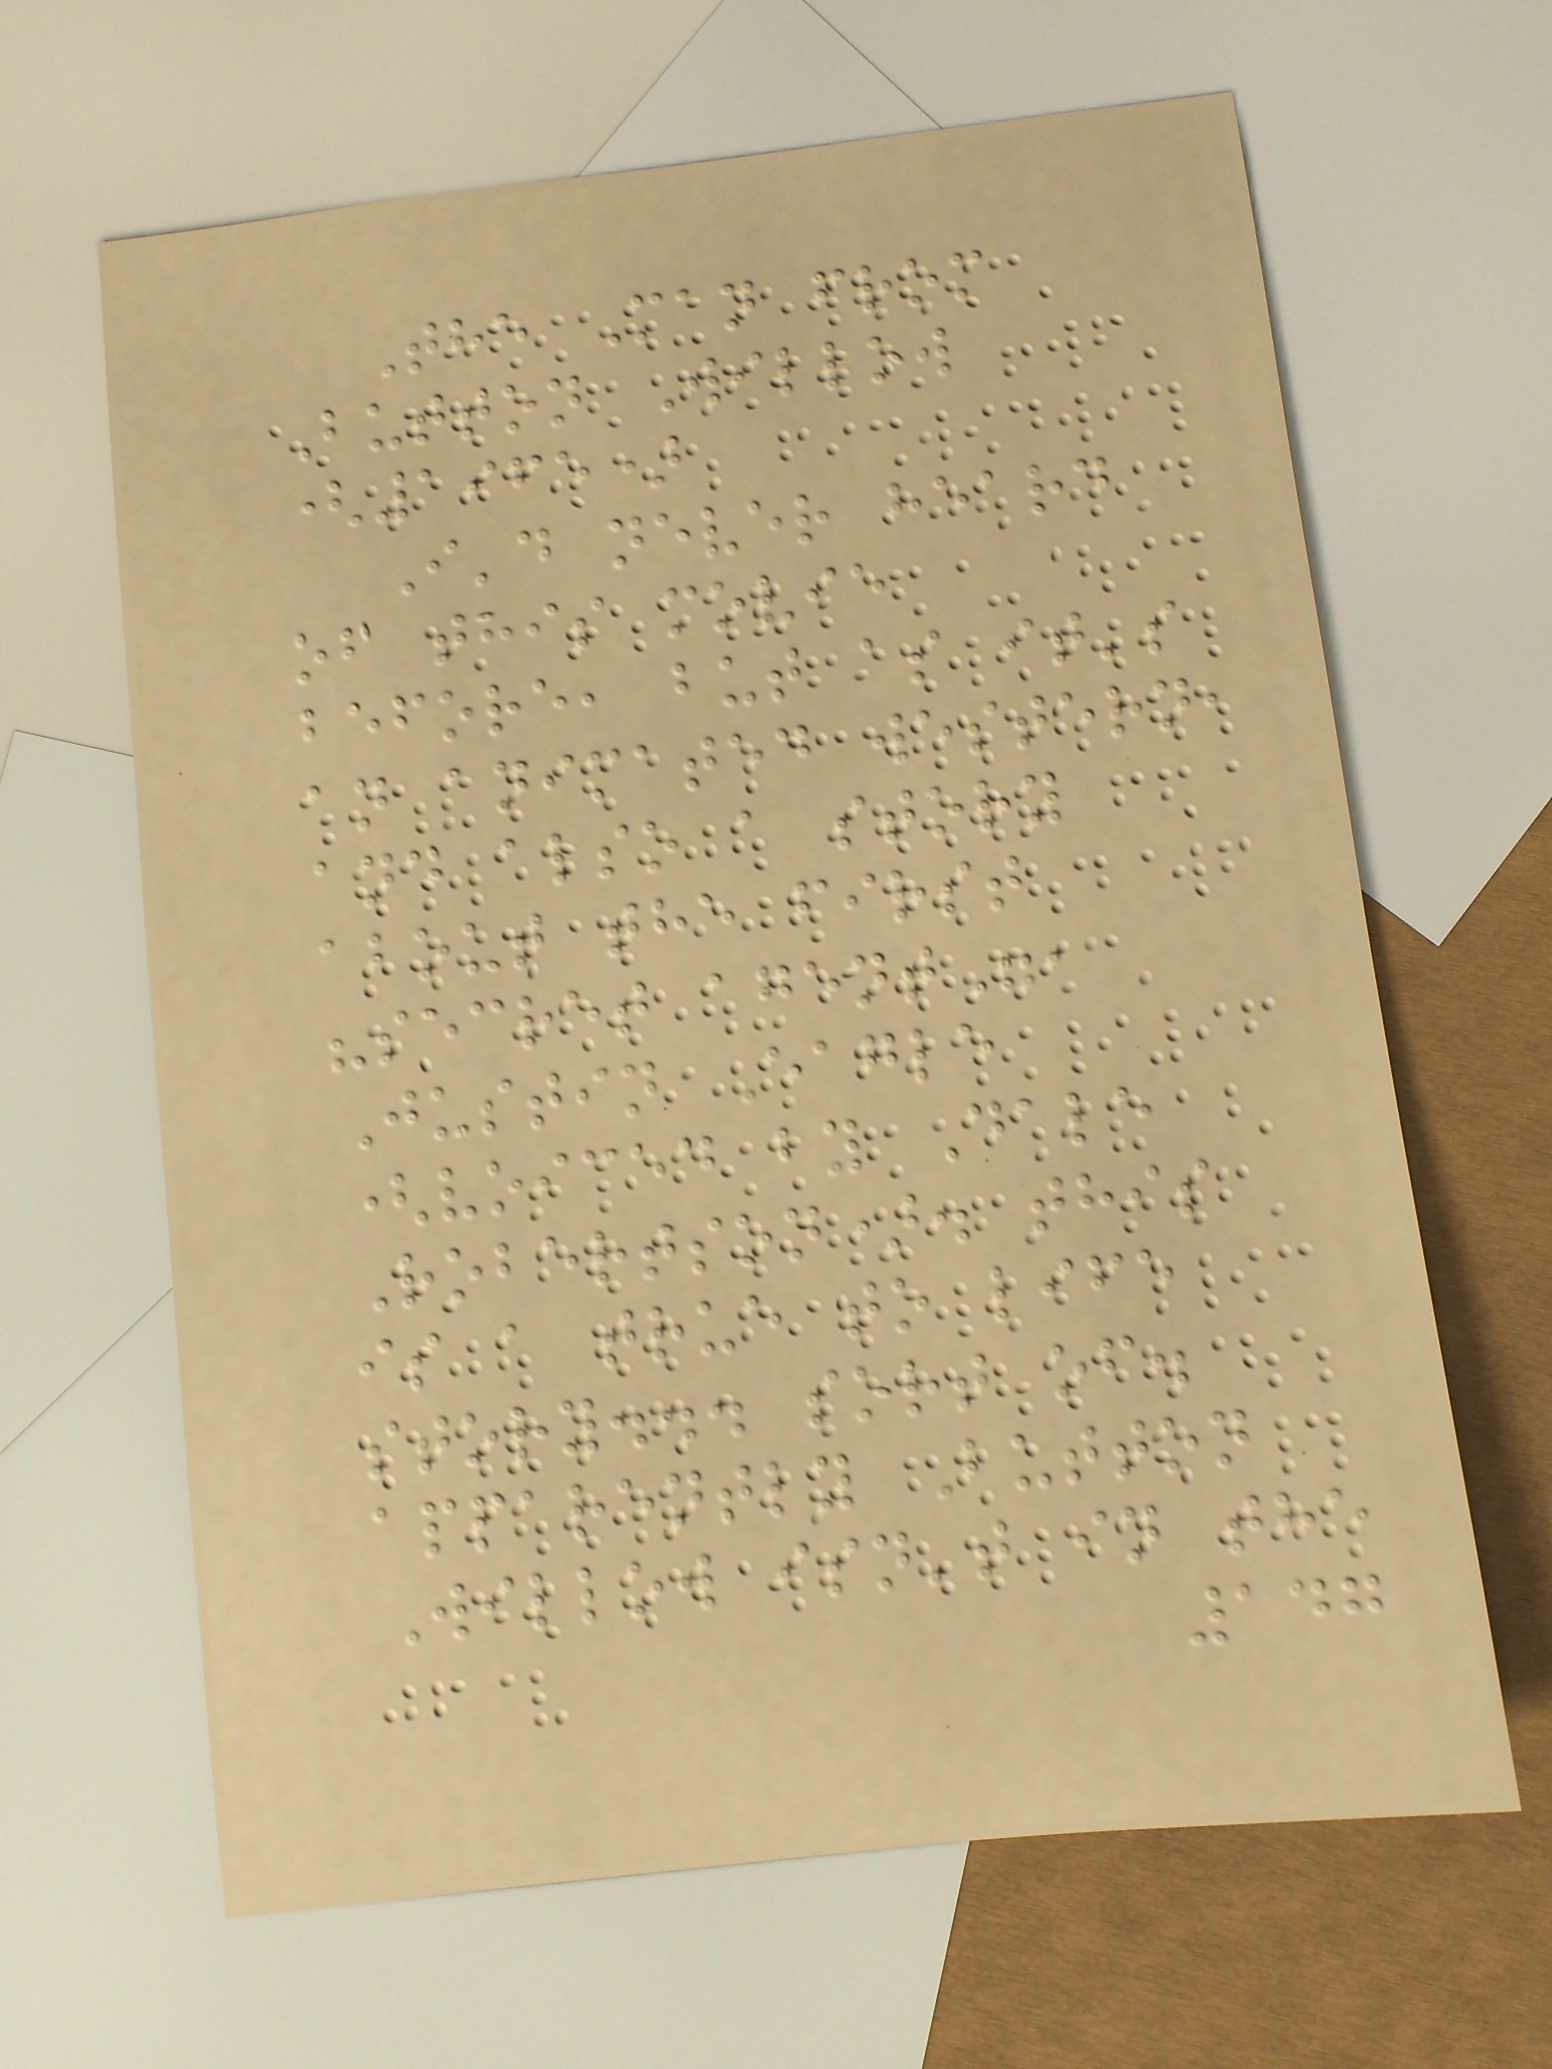The Man from
Button Willow
(1965)
I'd never heard
of this movie
before, but as it's
an animated western,
and also a story
about the first
"secret agent",
Justin Eagle
(voiced by Dale
Robertson). this
is a true to life
story... sort of.
apparently Button
Willow isn't in the
147
